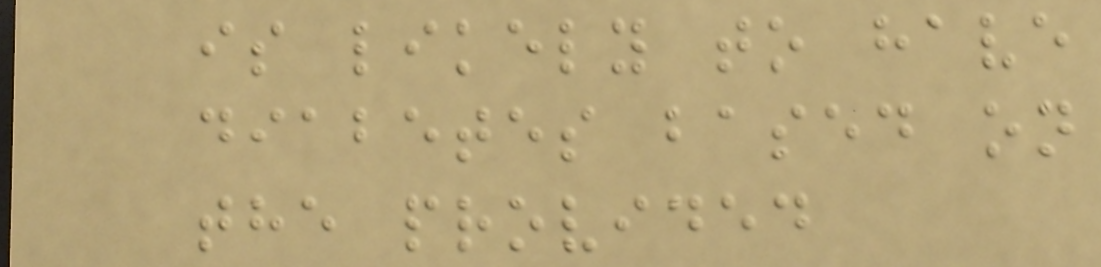is likely to have
diabetes based on
the provided
